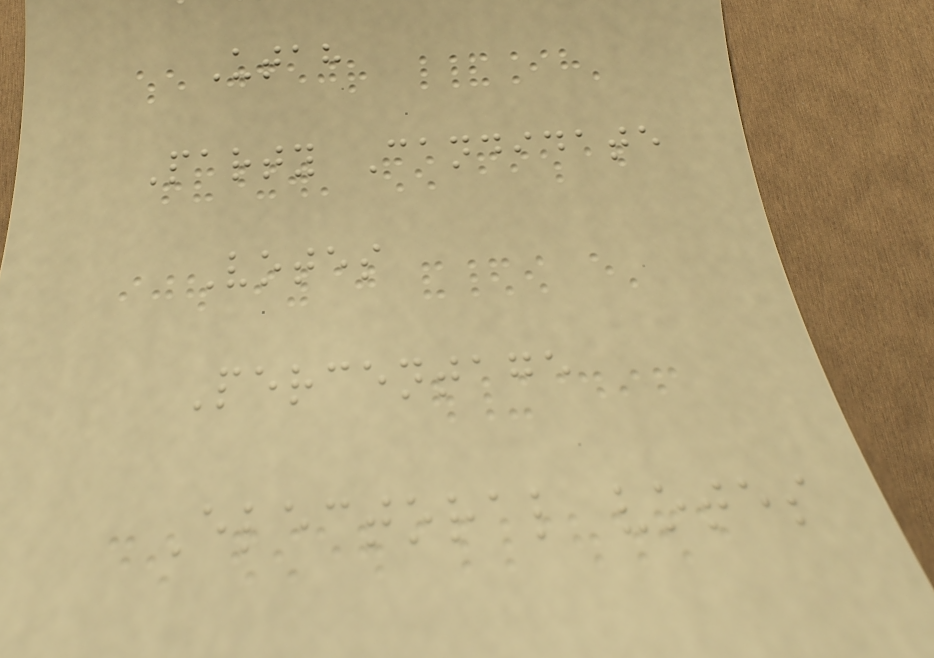Utah
Party Candidate
Votes
Percentage
Electoral votes
